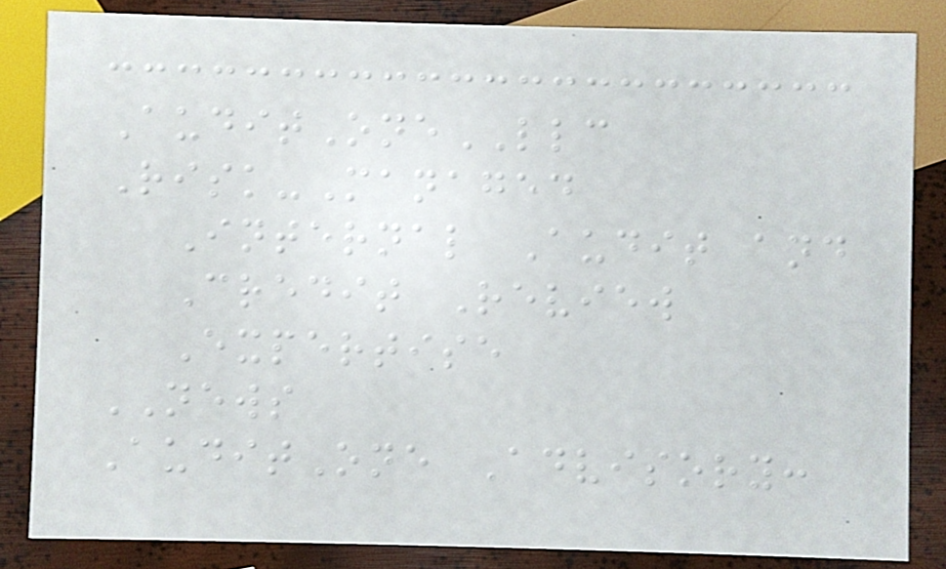AuditOneLLC
Risk-Managed
Internal Audit and
Credit Review
Expertise
NEWS
AuditOne Advisory:
